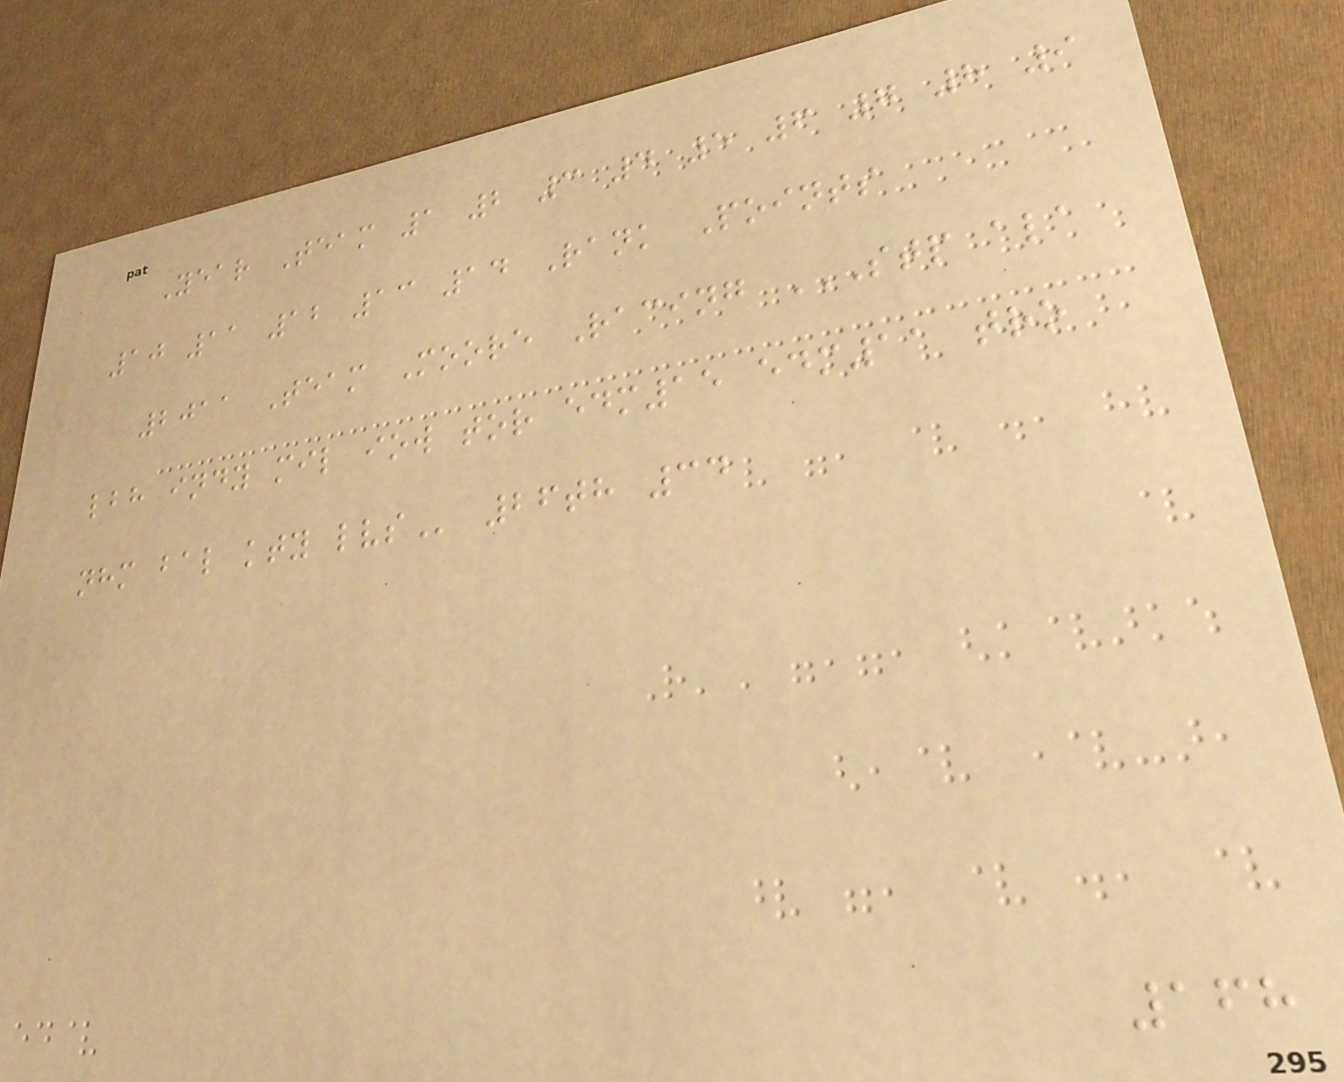Year Team 1 2 3 4 5 6 7 8 9
10 11 12 13 14 Rank Points
2011 Team Moore Racing STP ALA
LBH INDY MIL IOW TOR EDM15 EDM11 TRO
NHM BAL KTY LVS 26th 34
168
